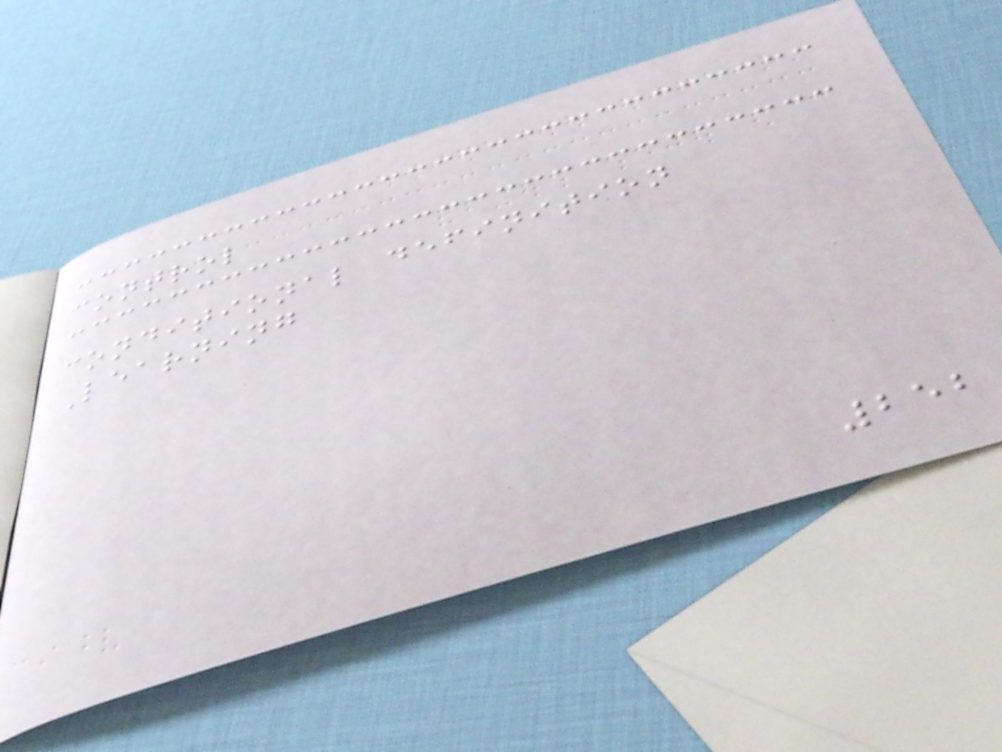control
conditional definition
Learning
252
